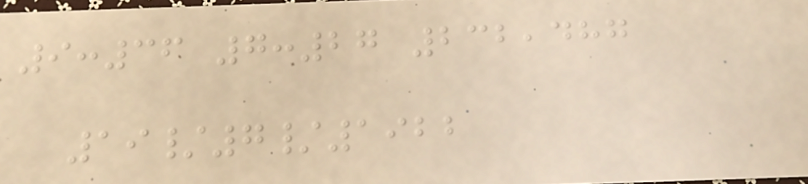9:36 7:27 232,487
19/7/1922
